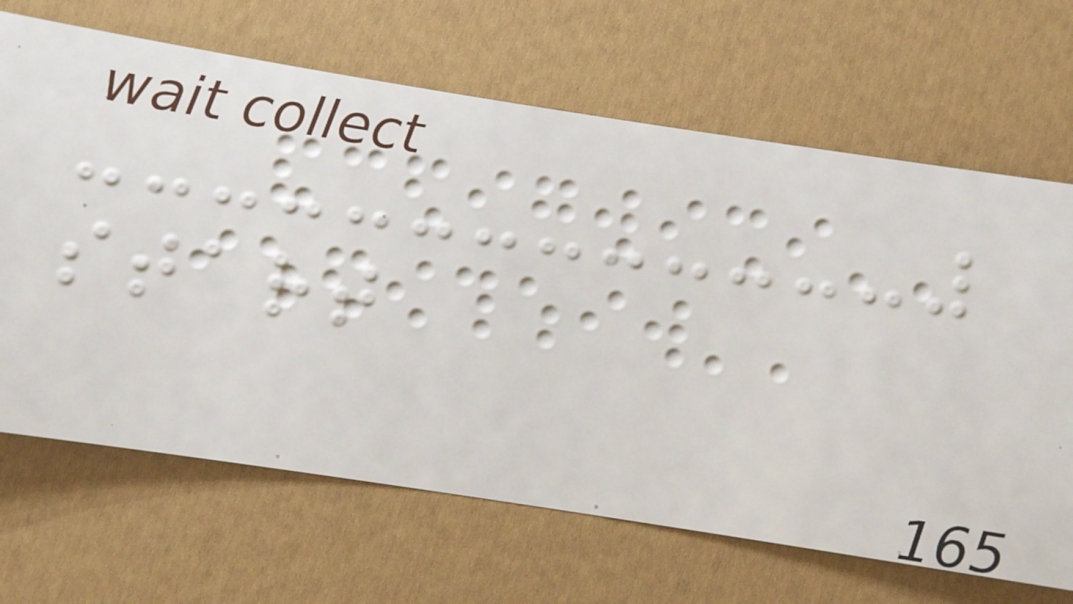start
